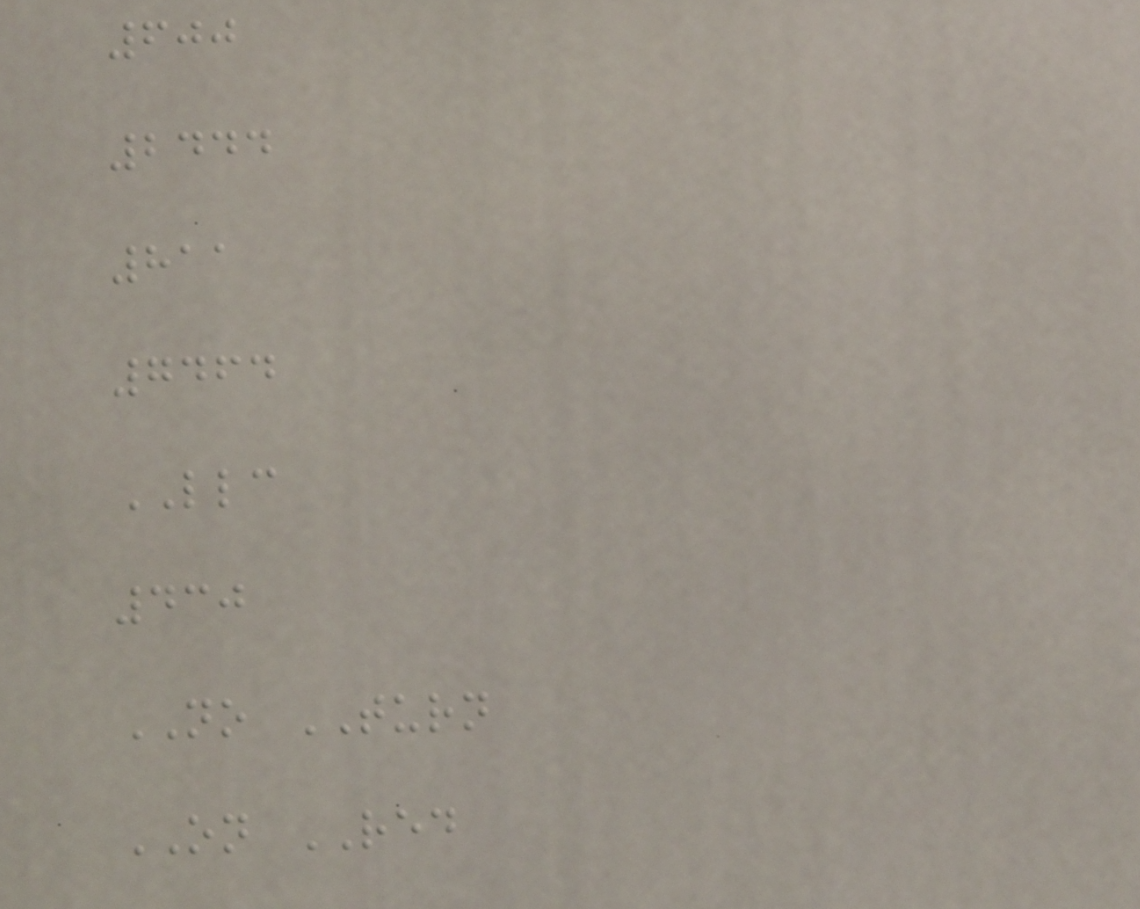600
2444
811
7464
LLC
430
NO TURN
ON RED
